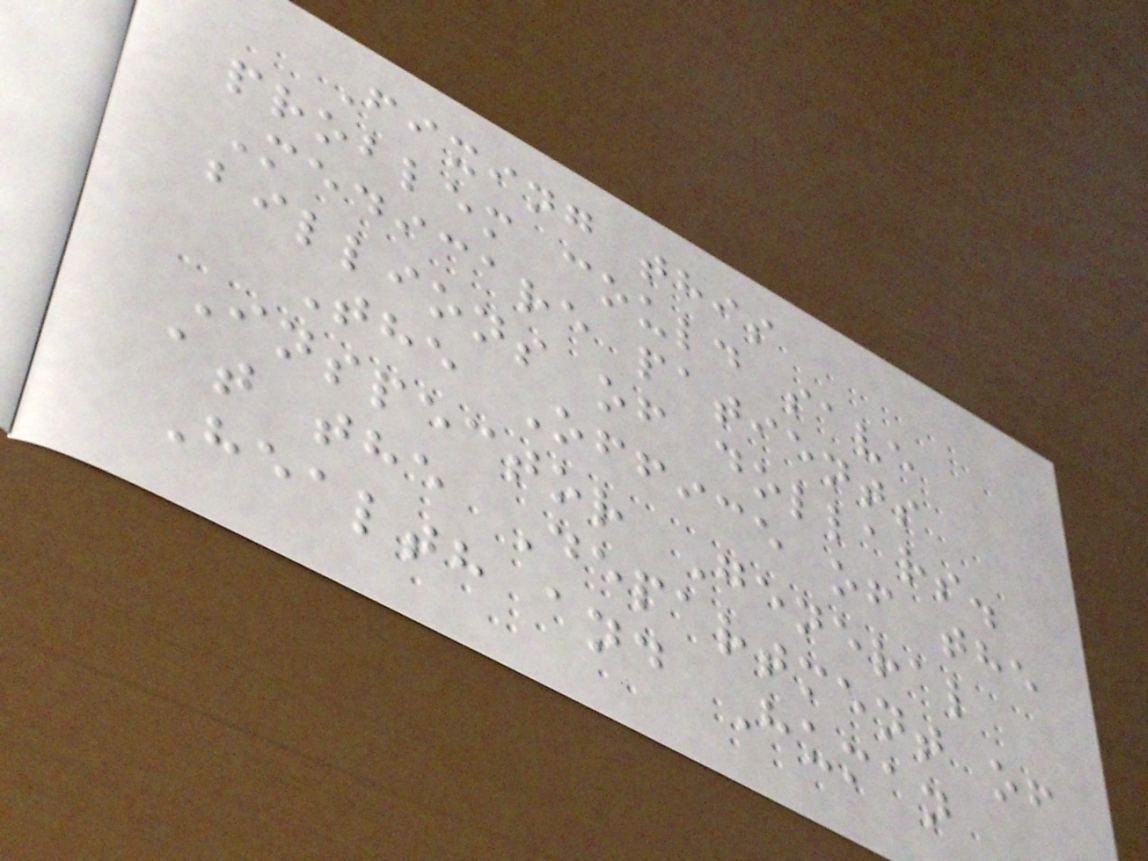Fixing this
problem could save
Medicare patients
billions of dollars.
The Office of the
Inspector General
at the Department of
Health and Human
